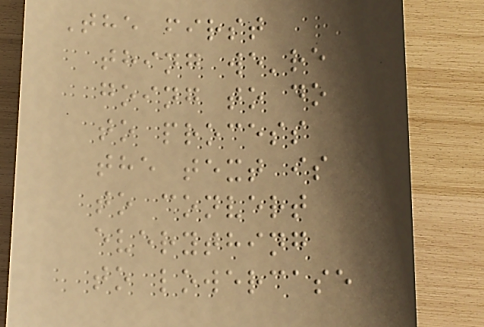The first
thing we're
going to do
to process
the text is
to convert
everything
to lowercase
